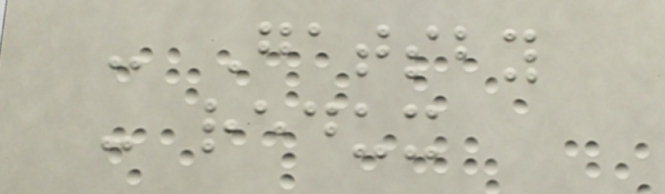- Gatsby
- redux
